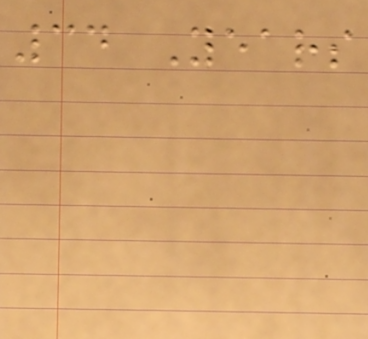34 Years
